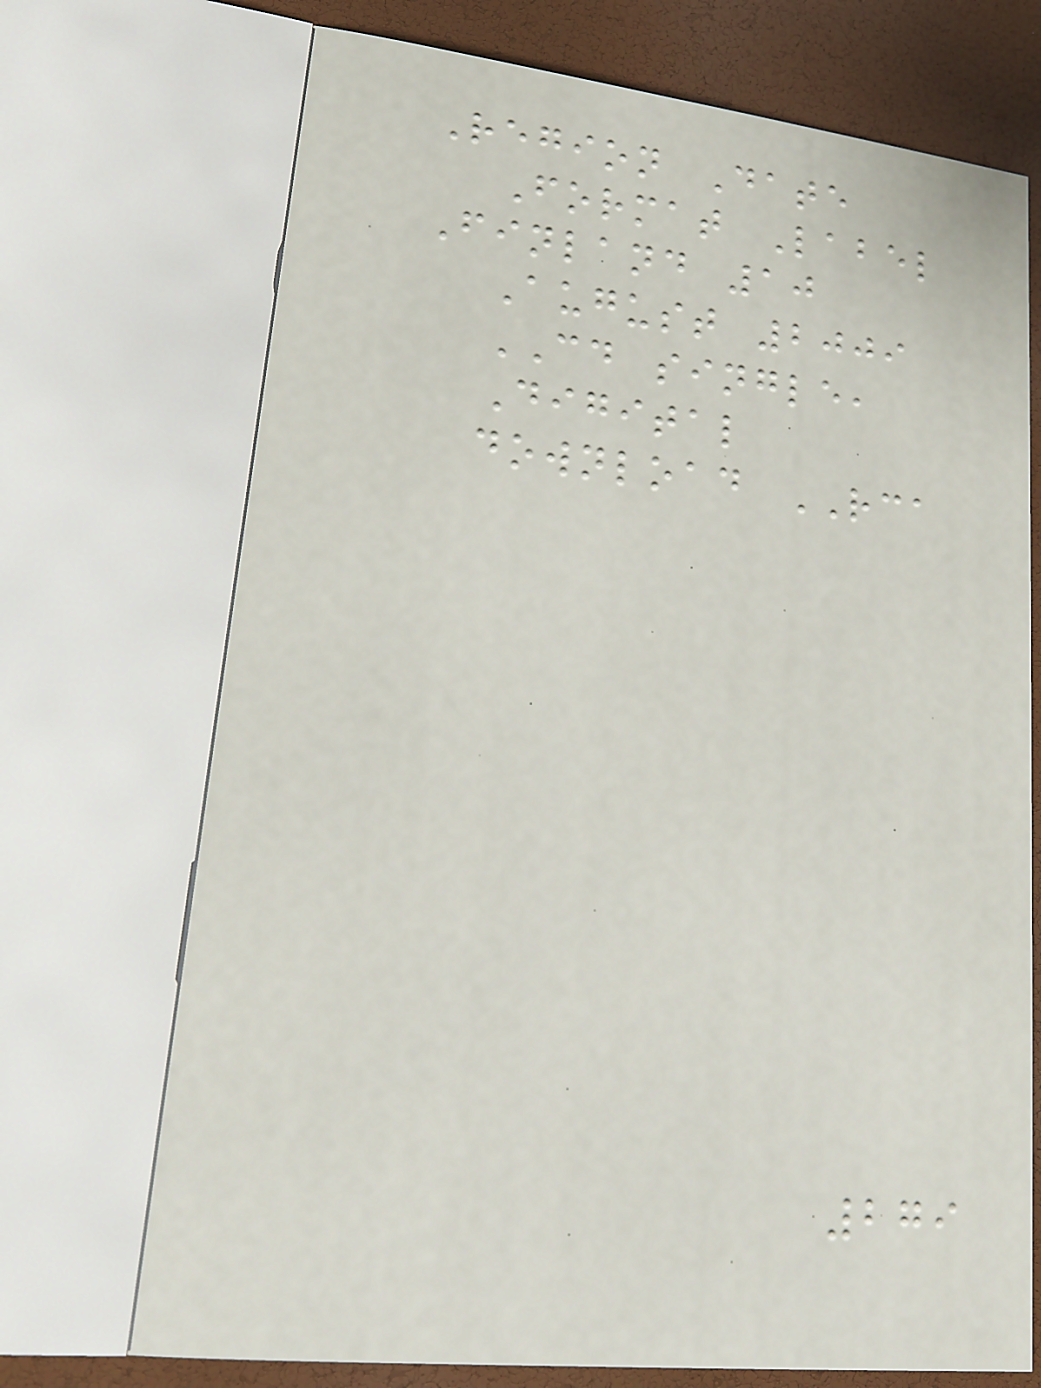Region Date
Format Label
Finland 10
August 2009
CD single,
Digital
download RCA
279
